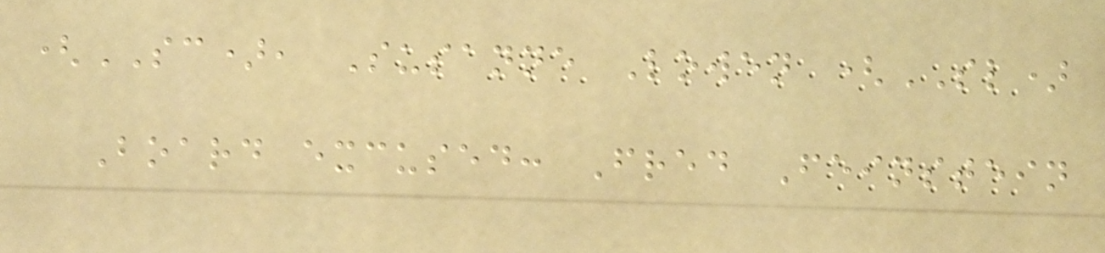(SC), Susanne Lowen (SL)
Board excused: Fred Feinstein
